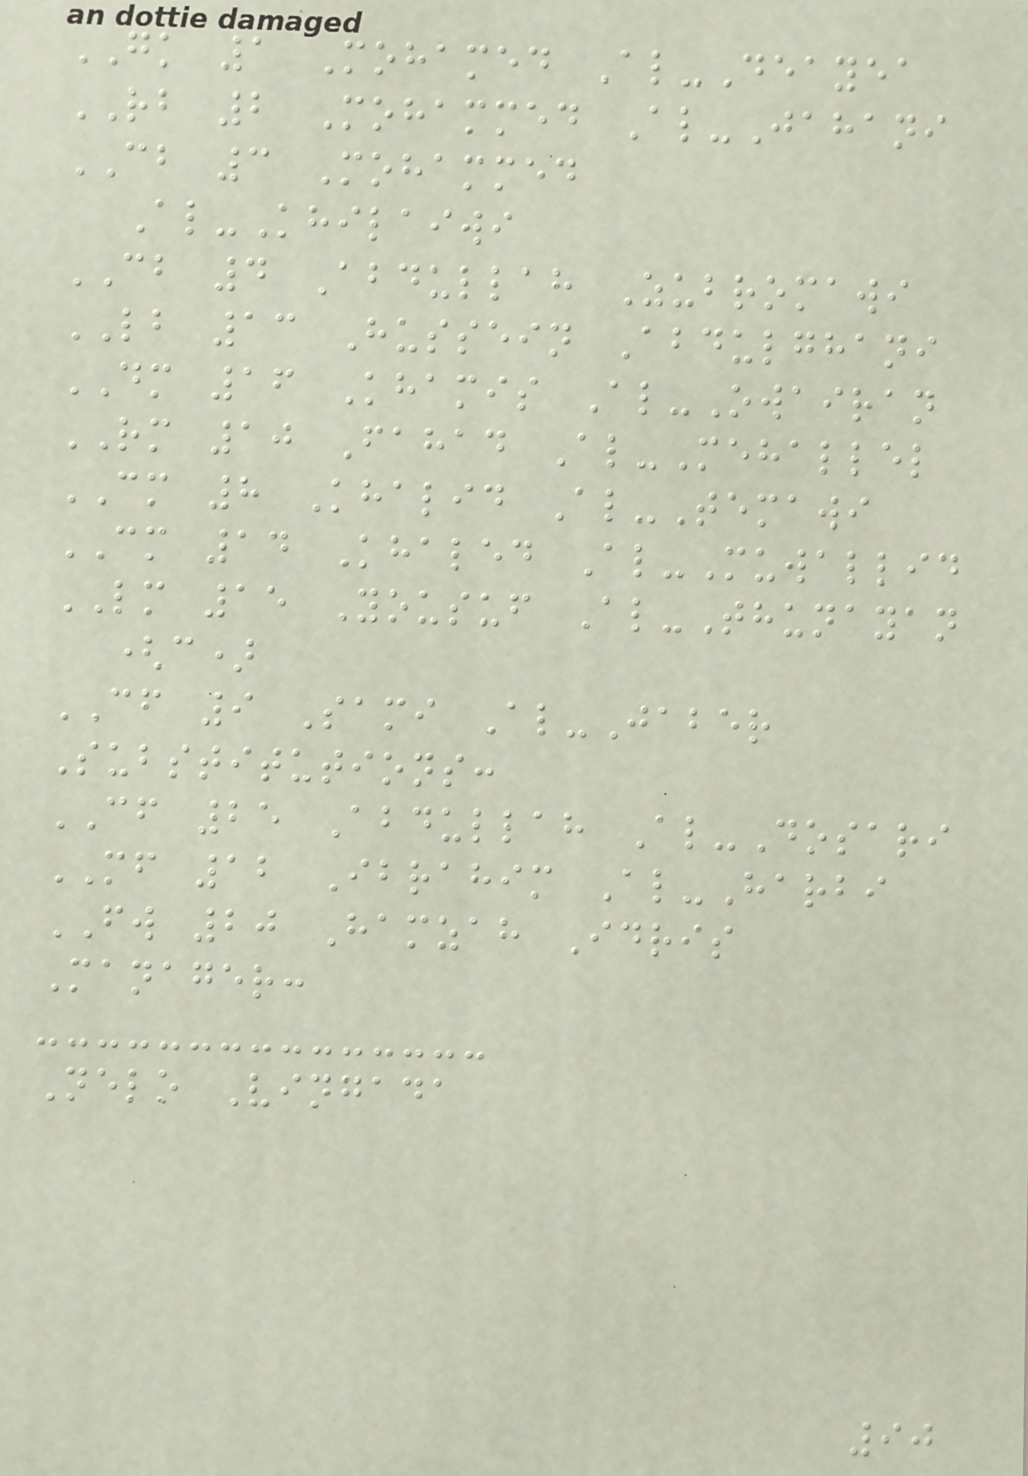GK 1 Mohamed Al-Deayea
RB 2 Mohammed Al-Jahani
CB 3 Mohammed
Al-Khilaiwi
CB 4 Abdullah Zubromawi
LB 13 Hussein Abdulghani
DM 16 Khamis Al-Owairan
RM 10 Fahad Al-Mehallel
CM 8 Khalid Al-Temawi
CM 14 Khaled Al-Muwallid
LM 15 Yousuf Al-Thunayan
(c)
CF 9 Sami Al-Jaber
Substitutions:
CF 25 Abdullah Al-Dosari
MF 12 Ibrahim Al-Harbi
FW 20 Hamzah Idris
Manager:
Nelo Vingada
90
